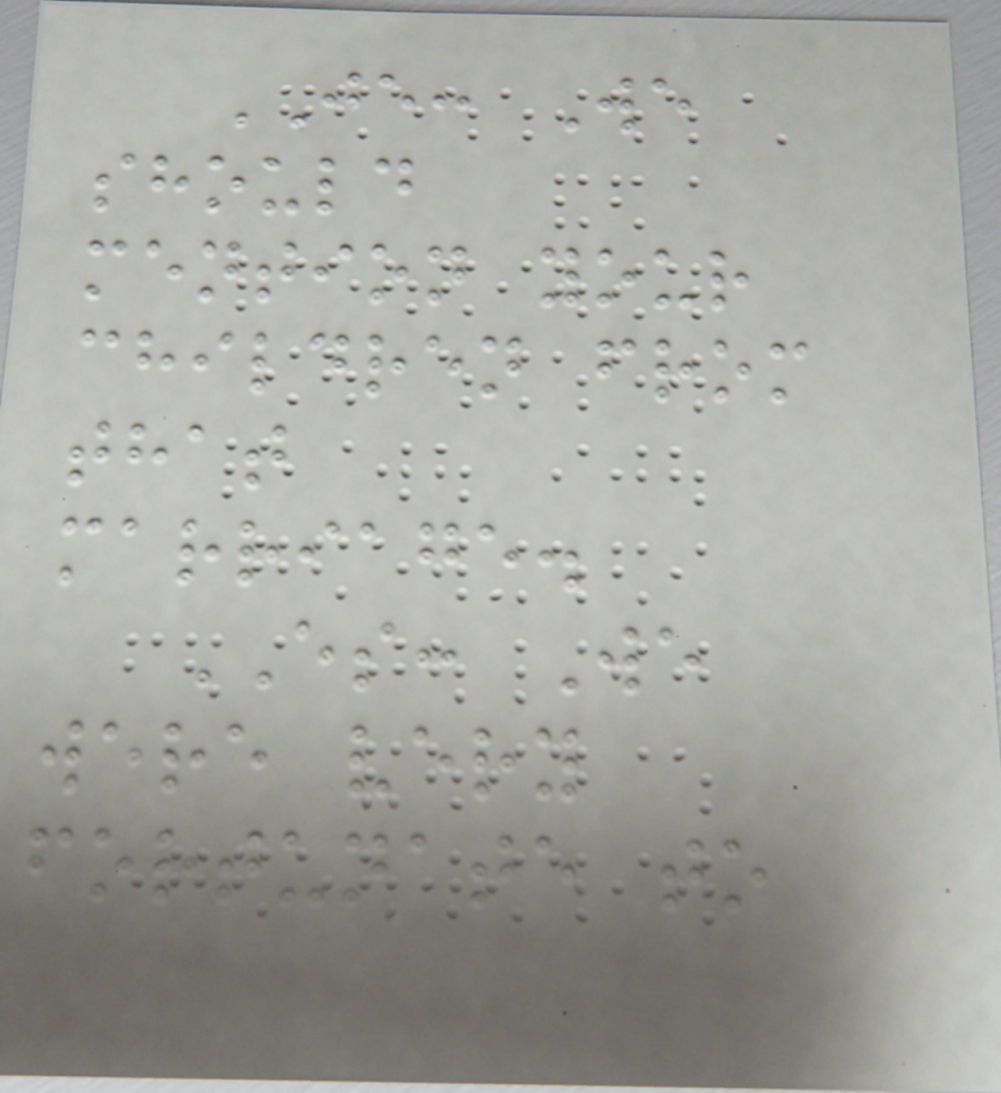JE: We
should
mention your
children from
that
marriage.
ES: We
were very
fortunate to
